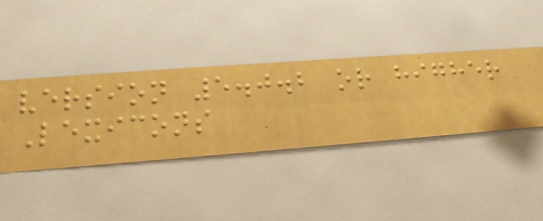version 5.0.2 or higher
Lexicons
